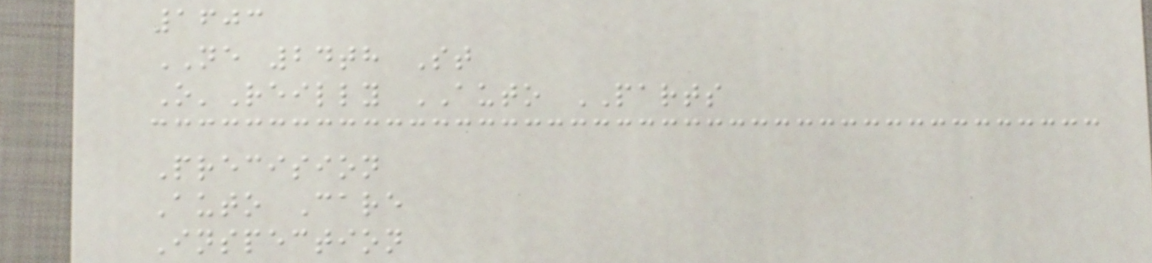1603
NE 24th St
O'Reilly AUTO PARTS
Precision
Auto Care
Inspection
